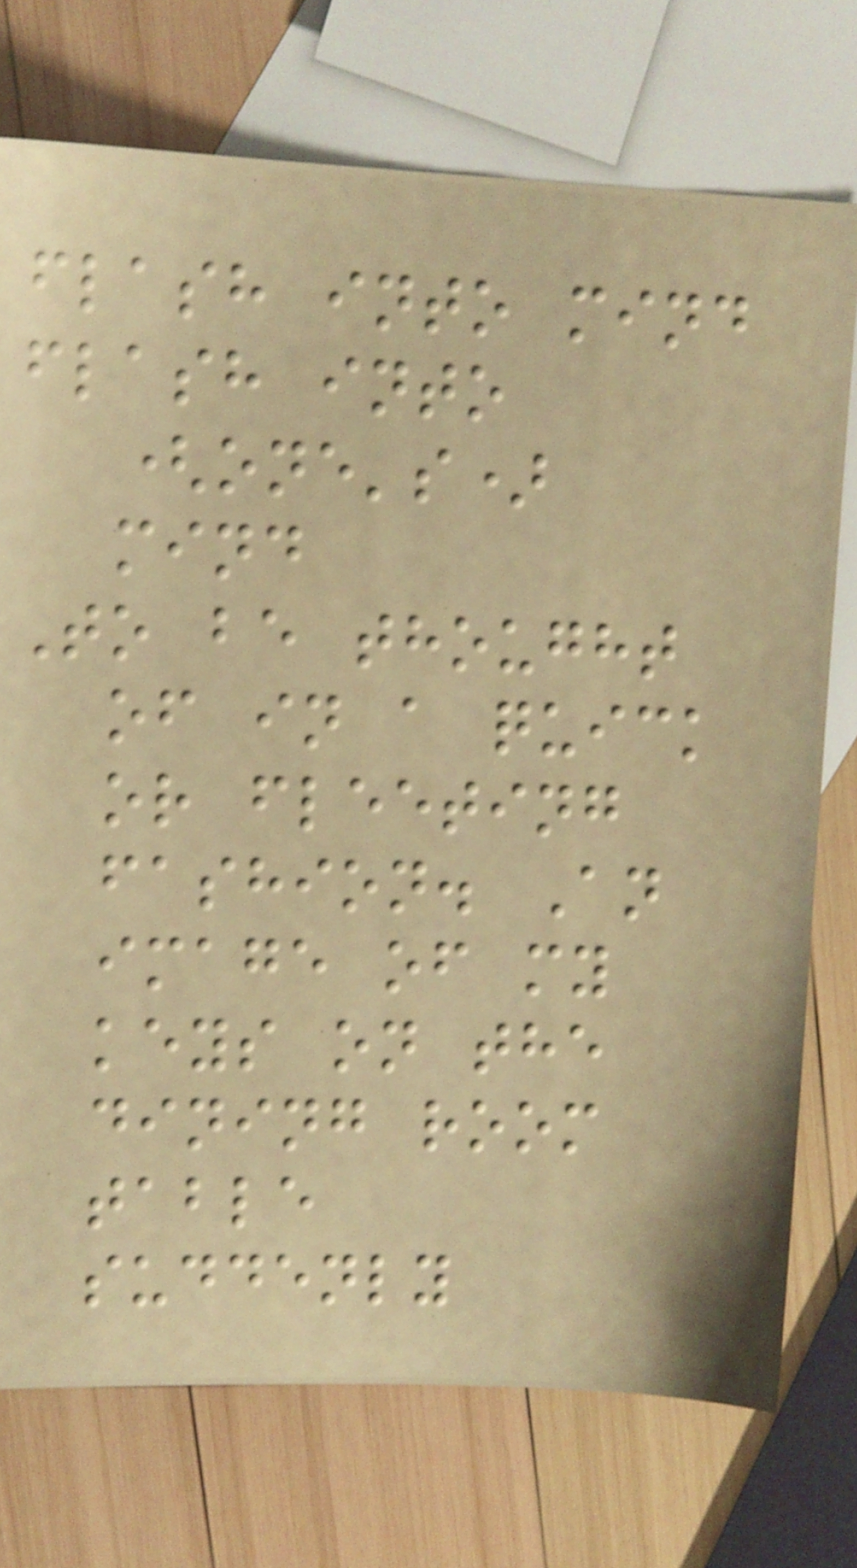flash into mind
flash into
(one's)
mind
To be thought
of in a quick
or fleeting
fashion. An
image of my
keys on the
dining room
table
suddenly
